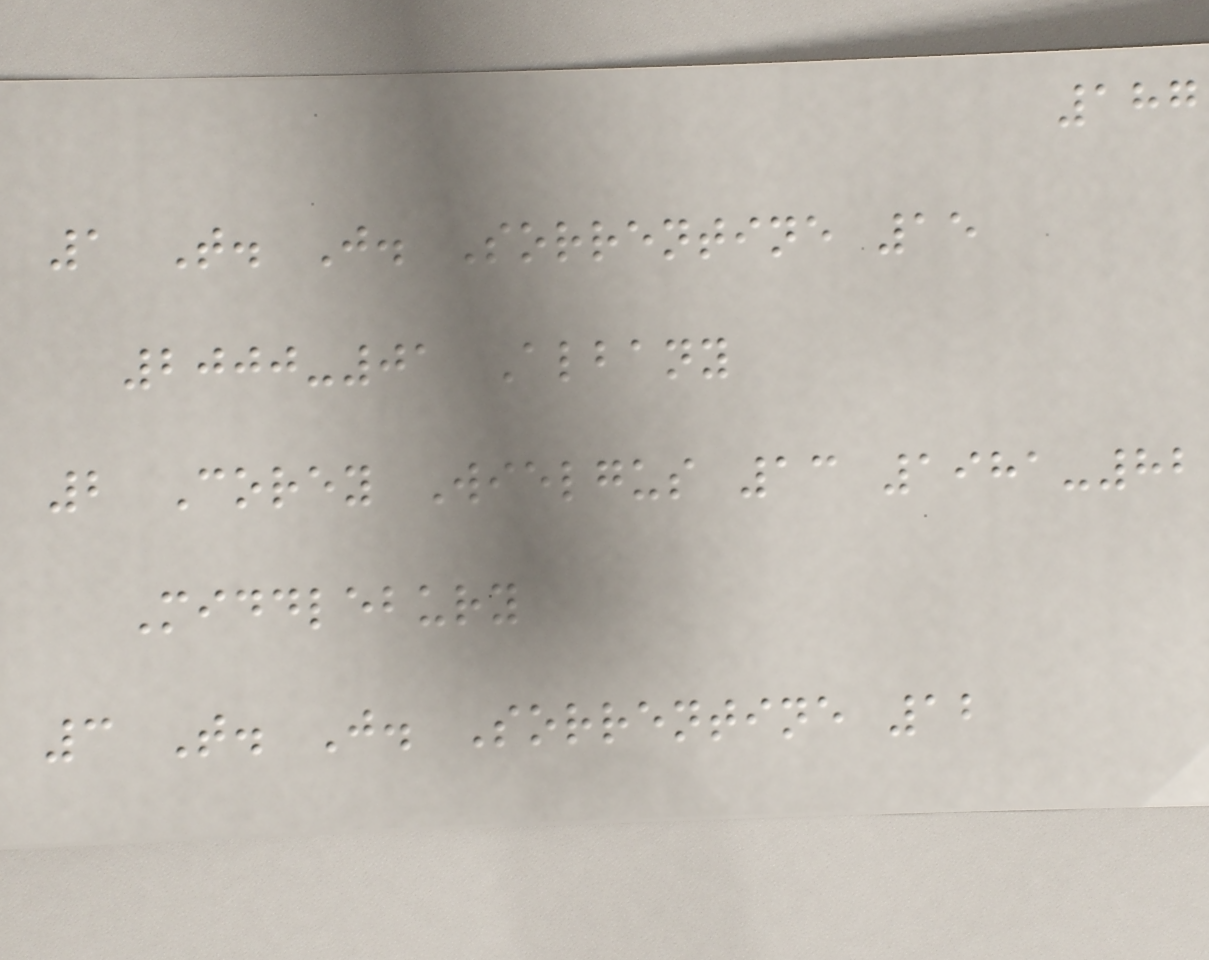187
1 T. J. Sorrentine 15
2000-01 Albany
2 Corey Wielgus 13 1981-82
Middlebury
3 T. J. Sorrentine 12
